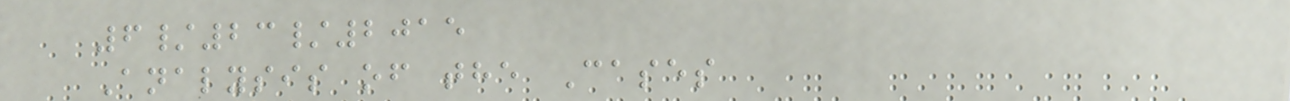6/23/2015
Analysis of the Cases
